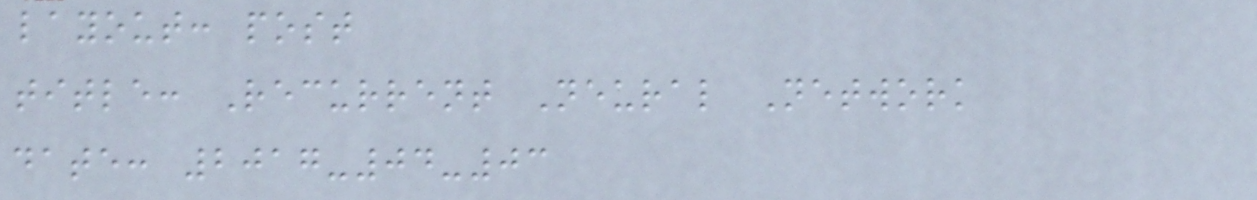layout: post
title: Recurrent Neural Network
date: 2017-04-03
